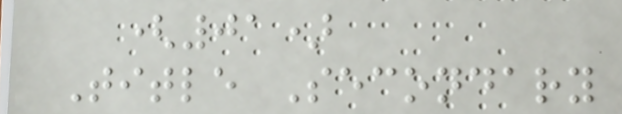(01)
Title Secondary
